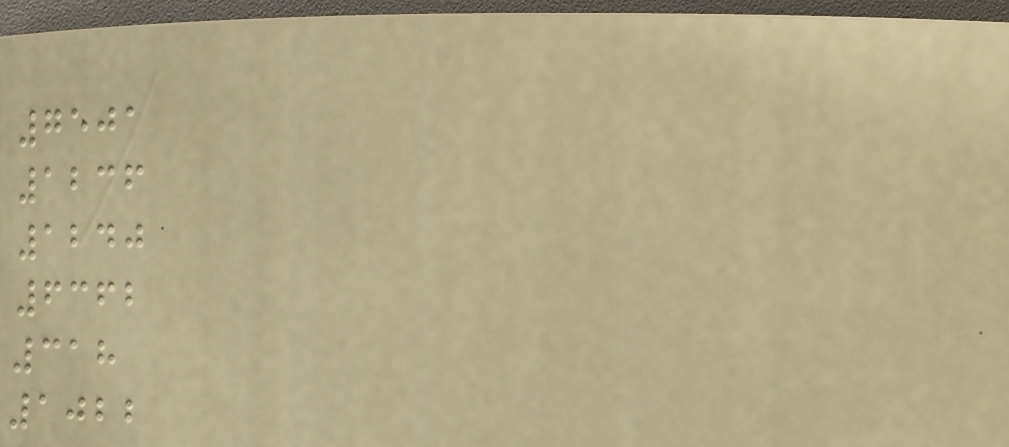7501
1236
1240
6362
318
1022
